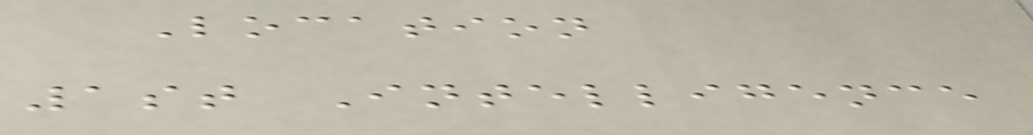Location
1st Intelligence
